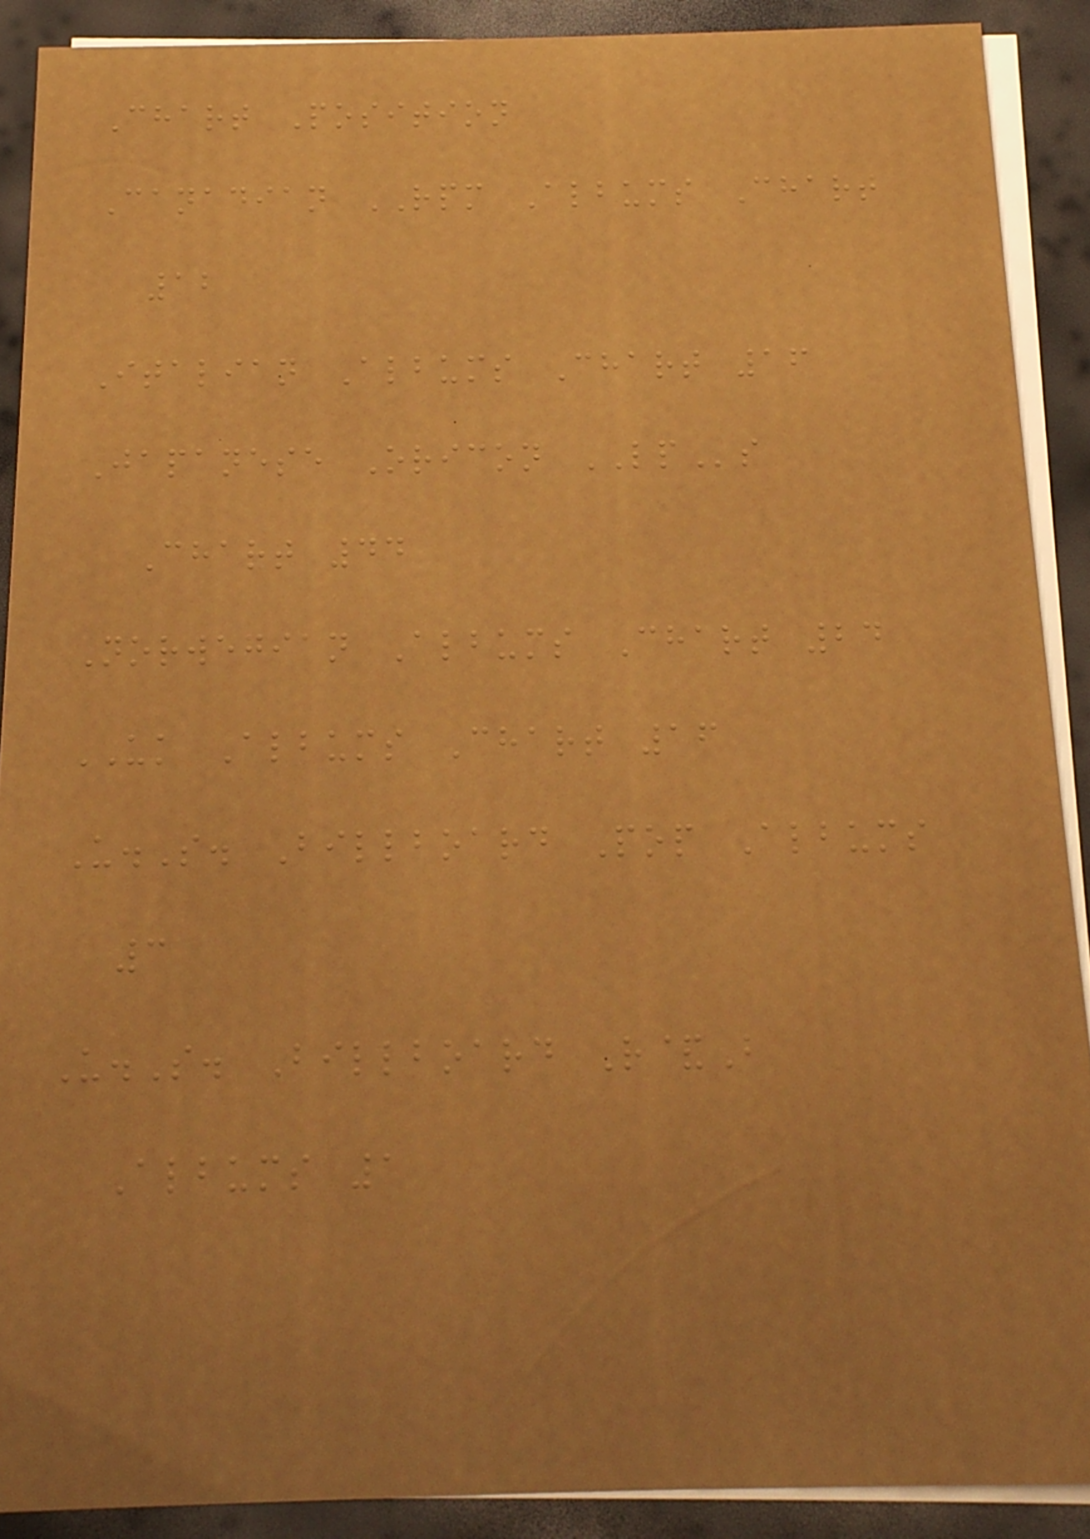Chart Position
Canadian RPM Albums Chart
12
Italian Albums Chart 16
Japanese Oricon LPs
Chart 44
Norwegian Albums Chart 24
UK Albums Chart 16
U.S. Billboard Pop Albums
3
U.S. Billboard R&B
Albums 1
